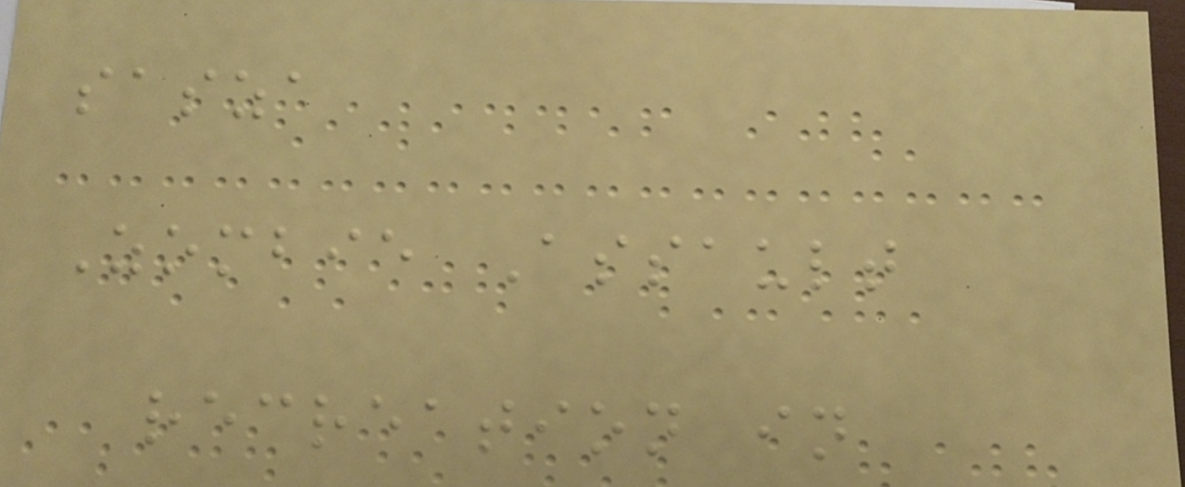sasza
Zombie Assault
recreation in
